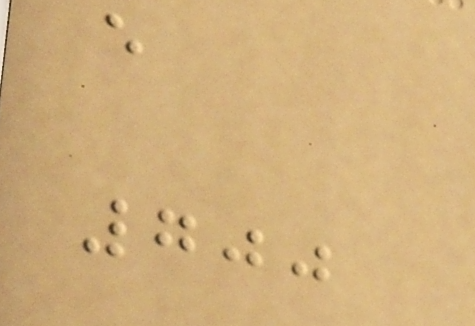e
700
